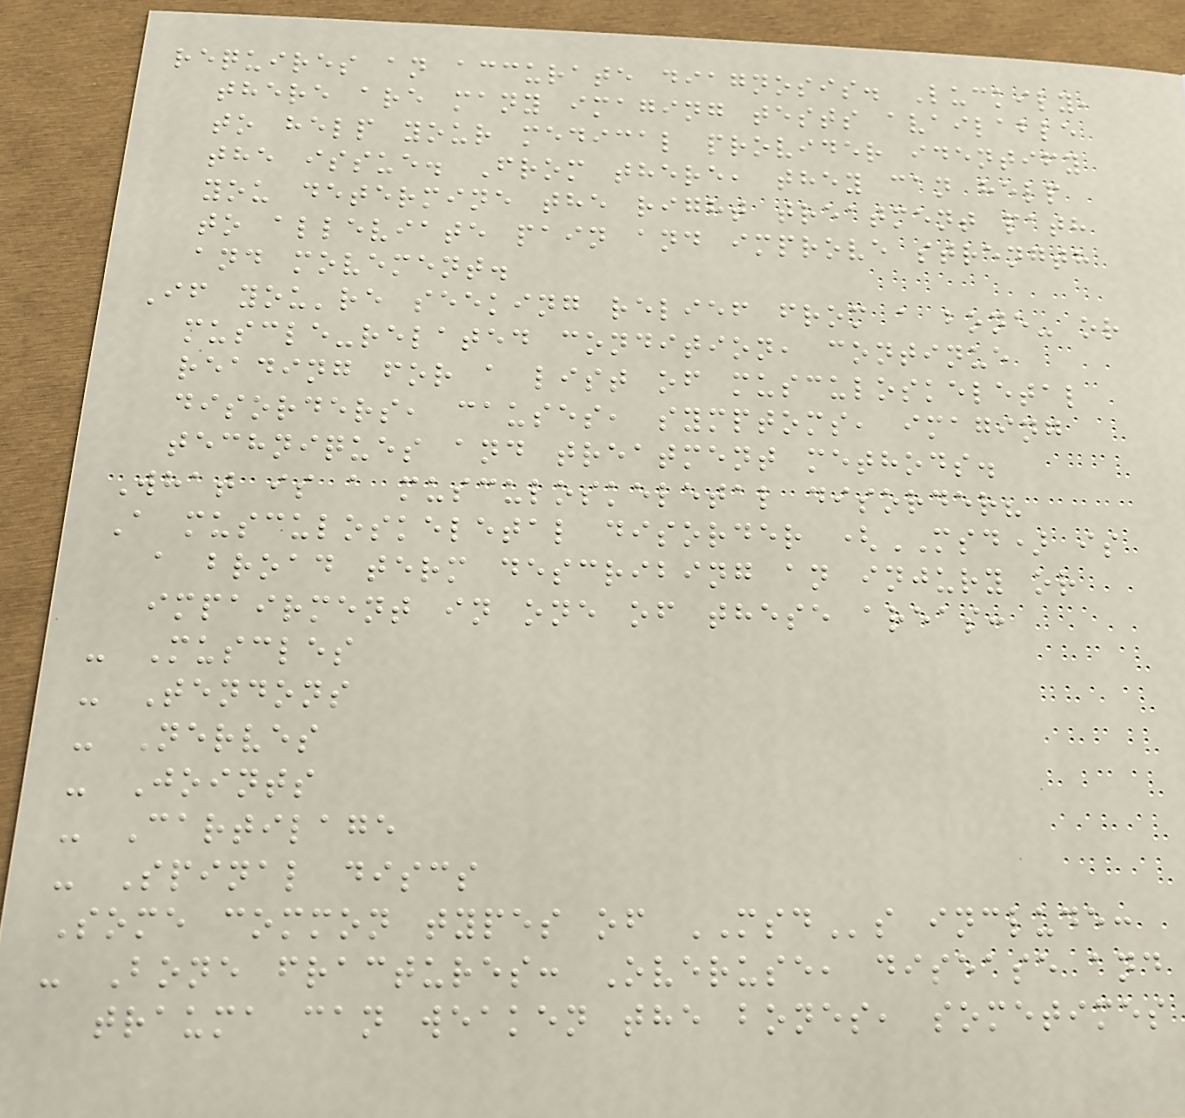requires an accurate diagnosis. Luckily,
there are many imaging tests available
to help your medical provider identify
the issue. From there, they can help
you determine the right treatment path
to alleviate pain and improve strength
and movement.
If you're seeking relief from a bone- or
muscle-related condition, continue
reading for a list of musculoskeletal
disorders, causes, symptoms, imaging
techniques and treatment methods.
What is a musculoskeletal disorder?
A musculoskeletal disorder (MSD) is
a broad term describing an injury or
impairment in one of these areas:
- Muscles
- Tendons
- Nerves
- Joints
- Cartilage
- Spinal discs
Some common types of MSDs include:
- Bone fractures: Overuse, disease and
trauma can weaken the bones, sometimes
